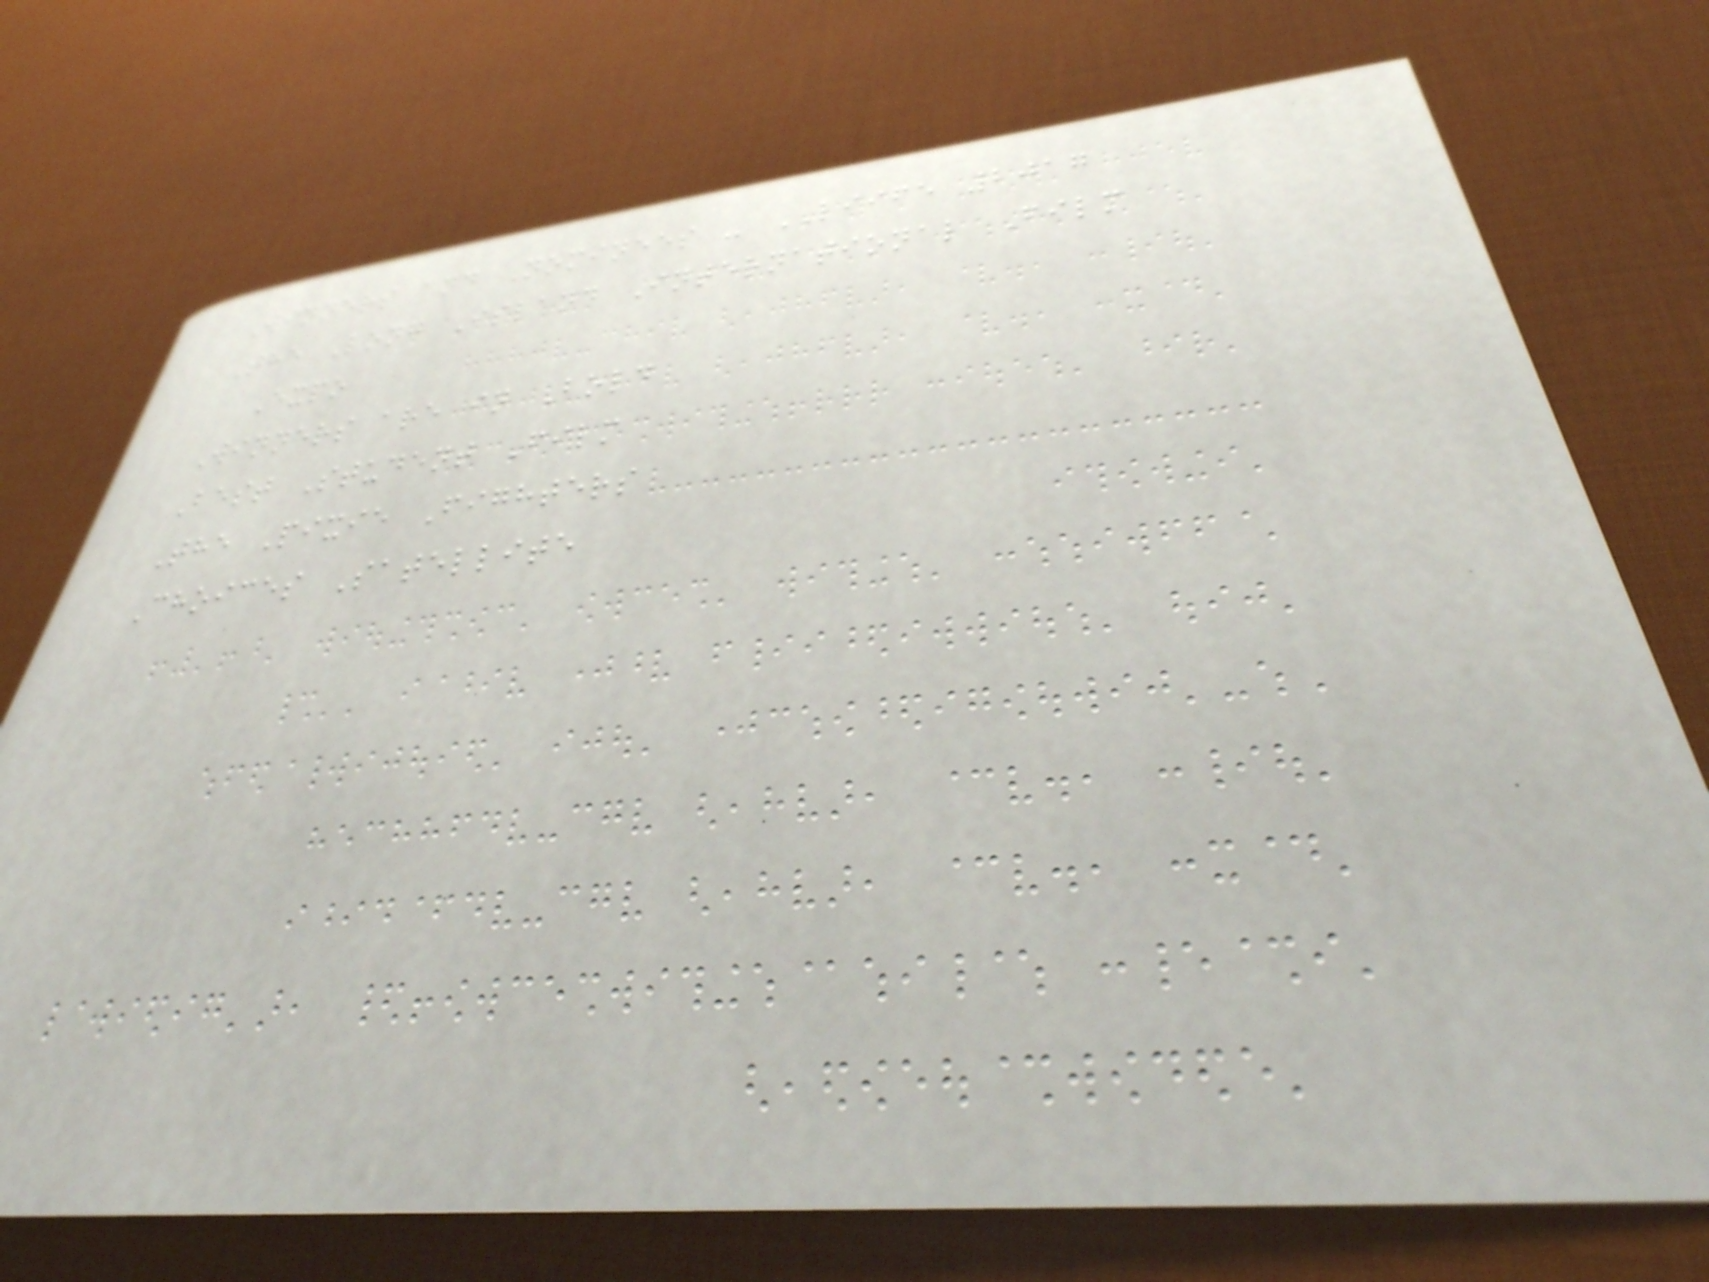Winners and Nominees - LIIFE 2017
The Long Island International Film
Expo
Winners are in Bold
Best Student Film
The Pixie Fighters
Choices Satellite
